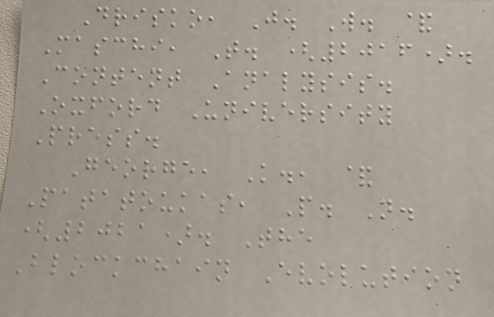Drisko, J. W. &
Maschi, T. (2016).
Content Analysis.
Oxford University
Press.
George, K., &
Patatoukas, P. N.
(2021). The
Blockchain Evolution
